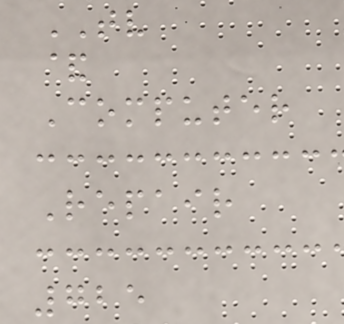TV
&
Computer
Repair
725
